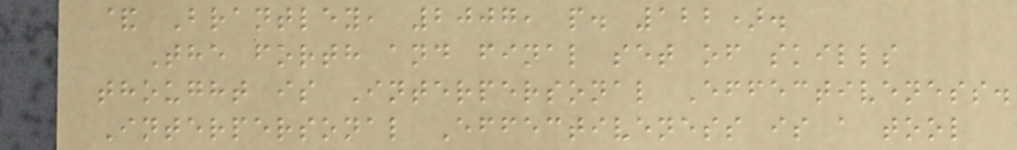& Brantley, 2007, p. 122).
The forth and final set of skills
thought is Interpersonal Effectiveness.
Interpersonal Effectiveness is a tool
